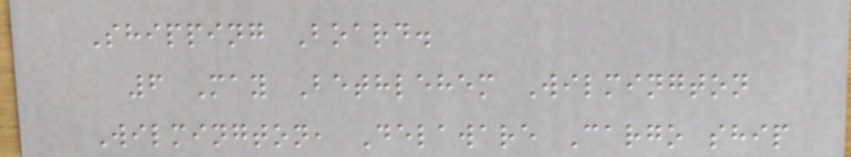Shipping Board.
6 May Bethlehem Wilmington
Wilmington, Delaware Cargo ship
